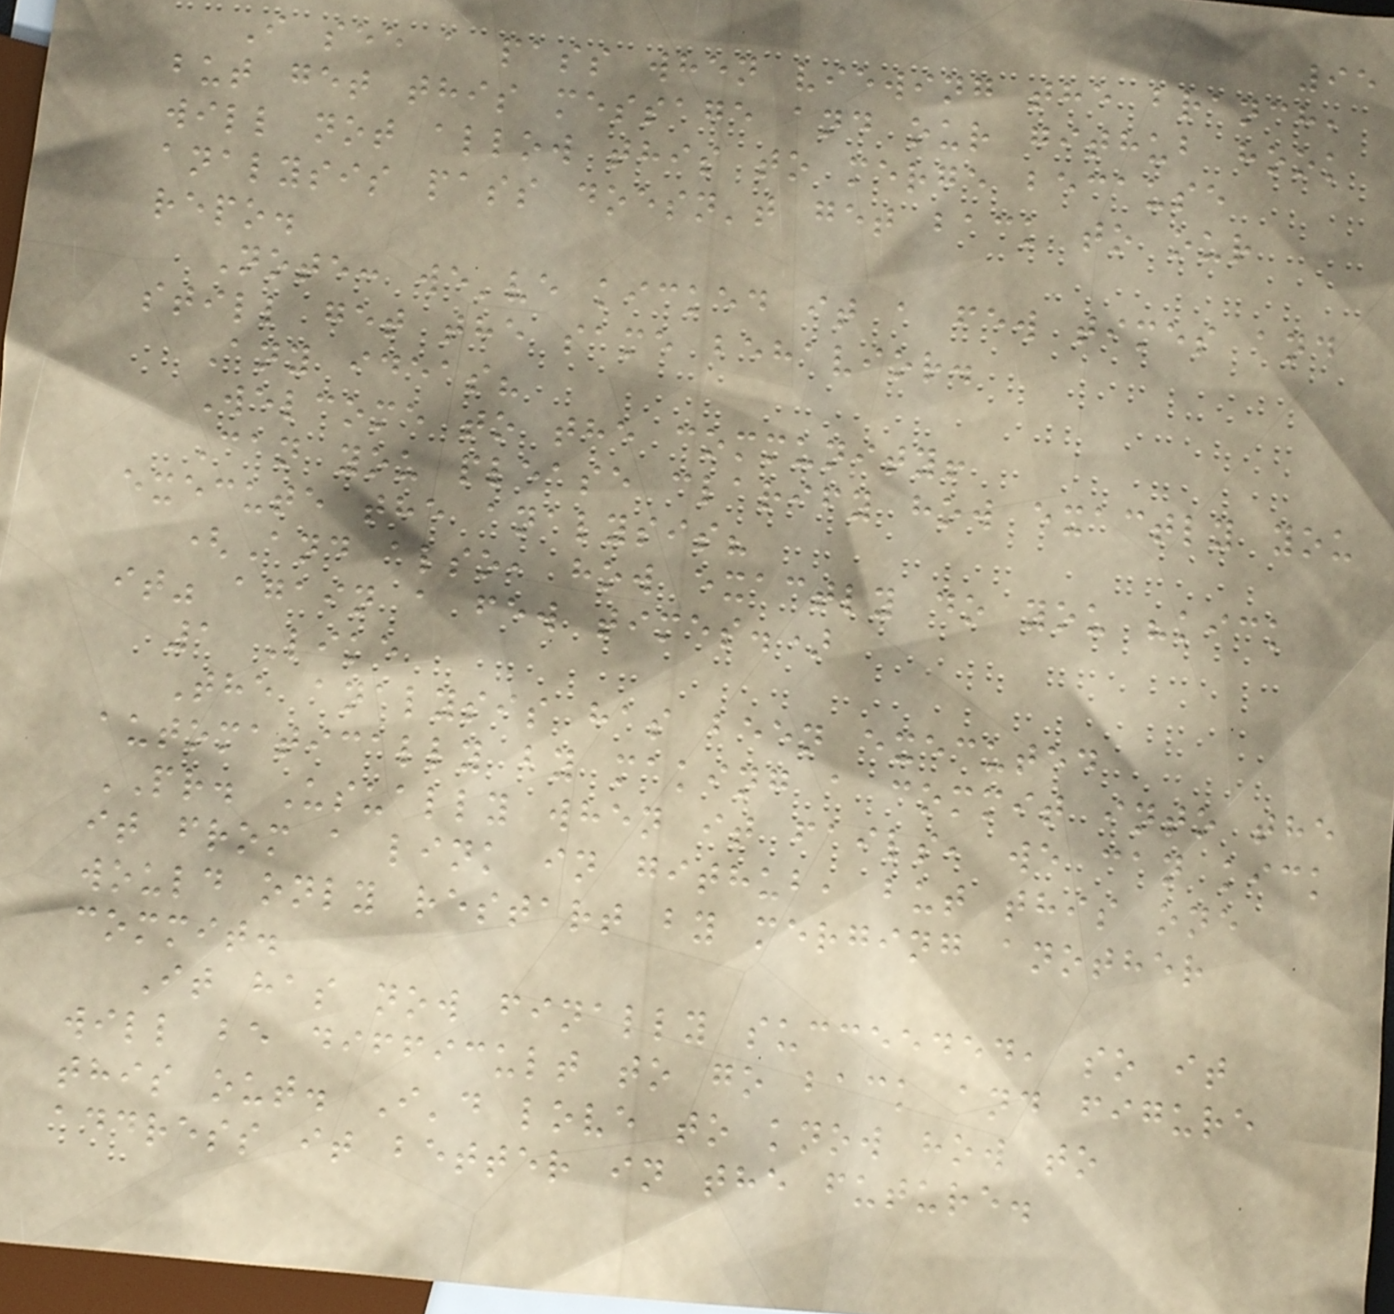95
I see a pass when viewing the branch,
but get this message and our github hook
will not allow this to merge because
analysis pass doesn't get back to our
repo.
Note: we've kicked it a few times and
still get the same behavior.
Any ideas?
Welcome to the community!
Can you please clarify how exactly you
execute the analysis?
(And also, how exactly do you "kick
it" again a few times.)
1 Like
The analysis has been executed
automatically by making a commit into the
PR. Usually when it fails, we can kick
it from a link in github, but this one
would only restart by merging another
commit.
It has now finally succeeded, so it
will be difficult to go back and figure
this out. I'd love to know how to
address it better in the future.
